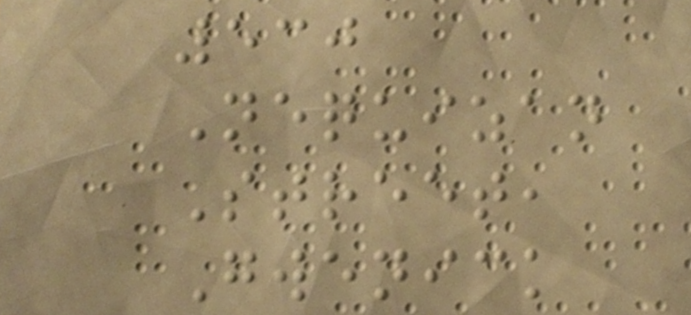530
Nequizan
Street,
Gwenick
